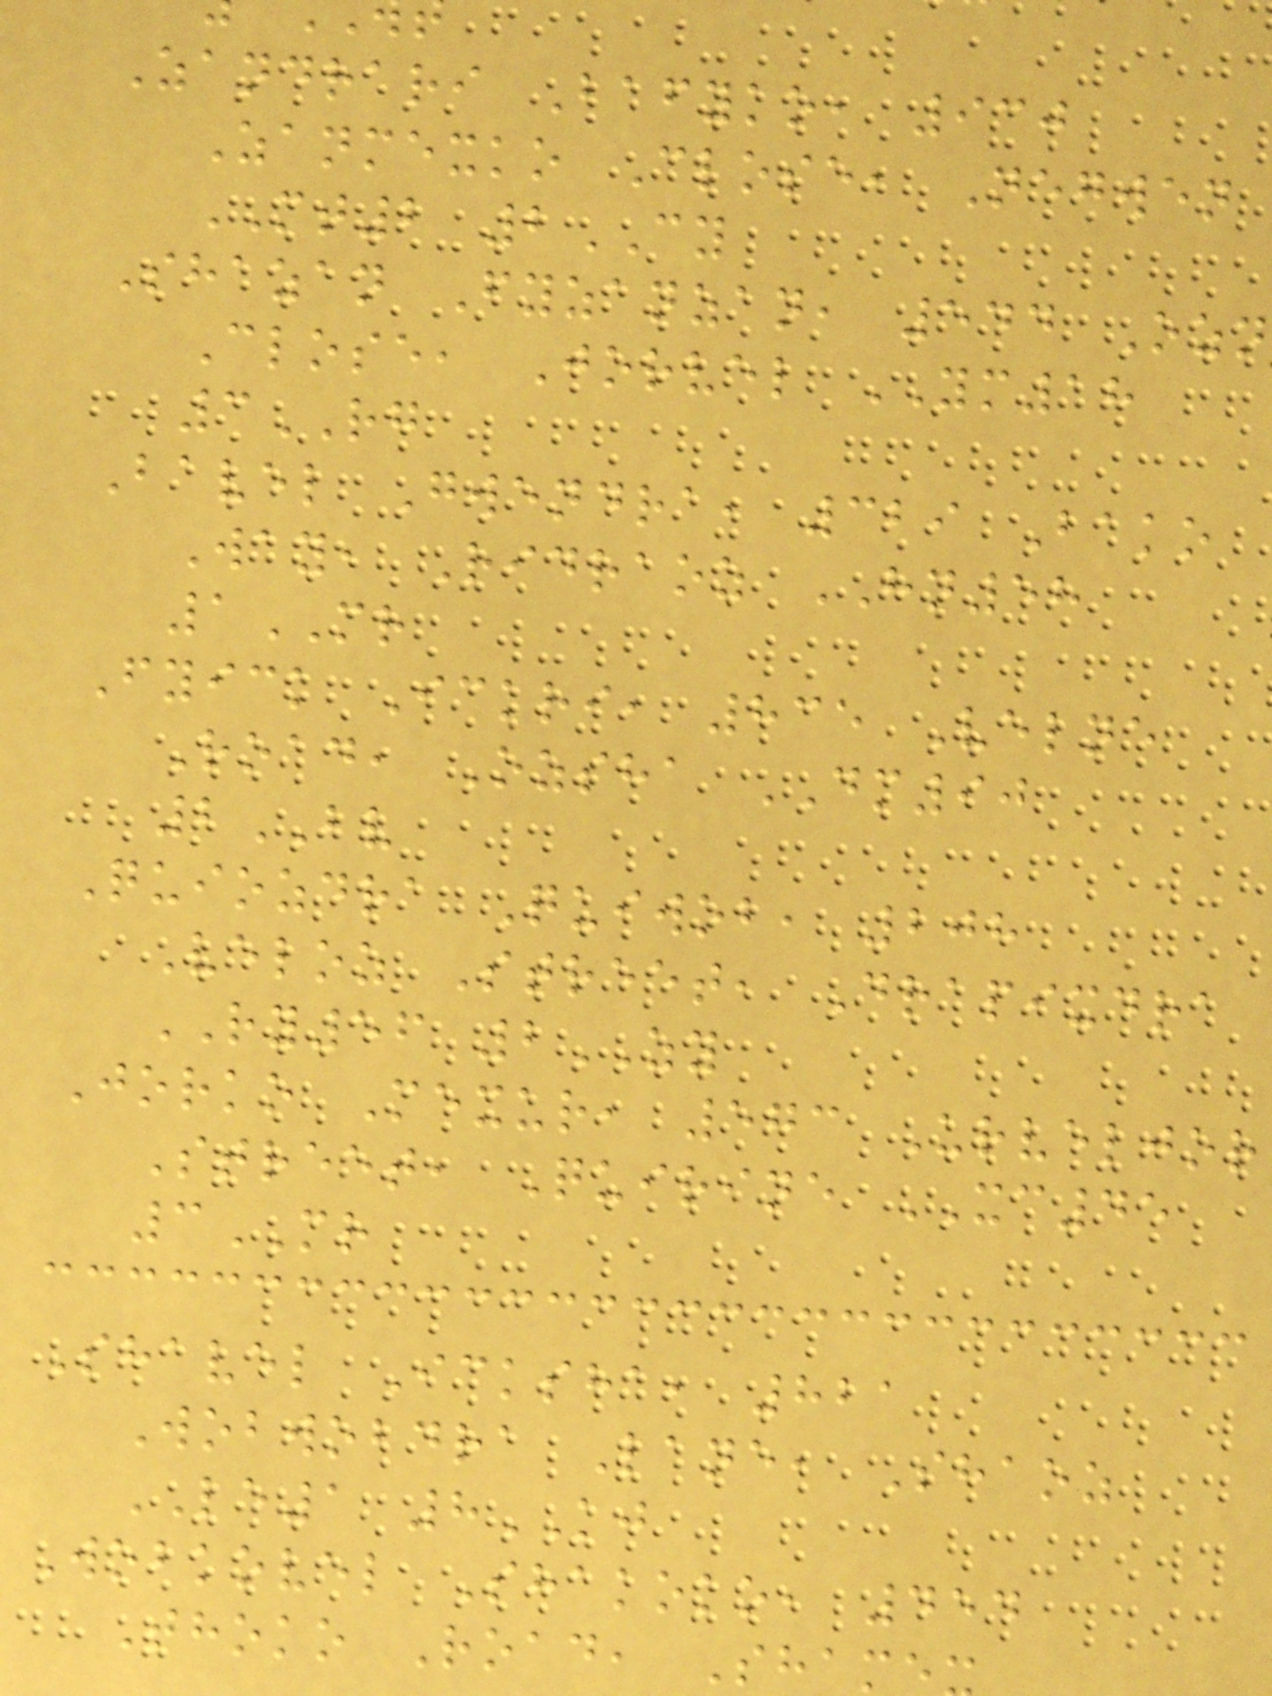Zandrari Bafyko, 930
Zanmexko Close, Negwen
MT2 2CY
Shazan Fyzanzan, 544 Ozn
Close, Jorvel YM18
3RG
Bavel Gwendra, 329 Bako
Way, Ridraoz HN58
1MR
Fyick Ickri, 835 Velne
Road, Ozsha DM90
2BV
Quiozdra Quiwob, 208
Veloz Street, Drapixdra
RY56 2ZY
Jorko Mexur, 573 Urveljor
Street, Quirine XC45
3MR
Shavel Icksha, 821
Wobwobdra Lane, Shaoz
LE1 8KJ
Wobkovel Shakoko, 454
Thoko Road, Sham
